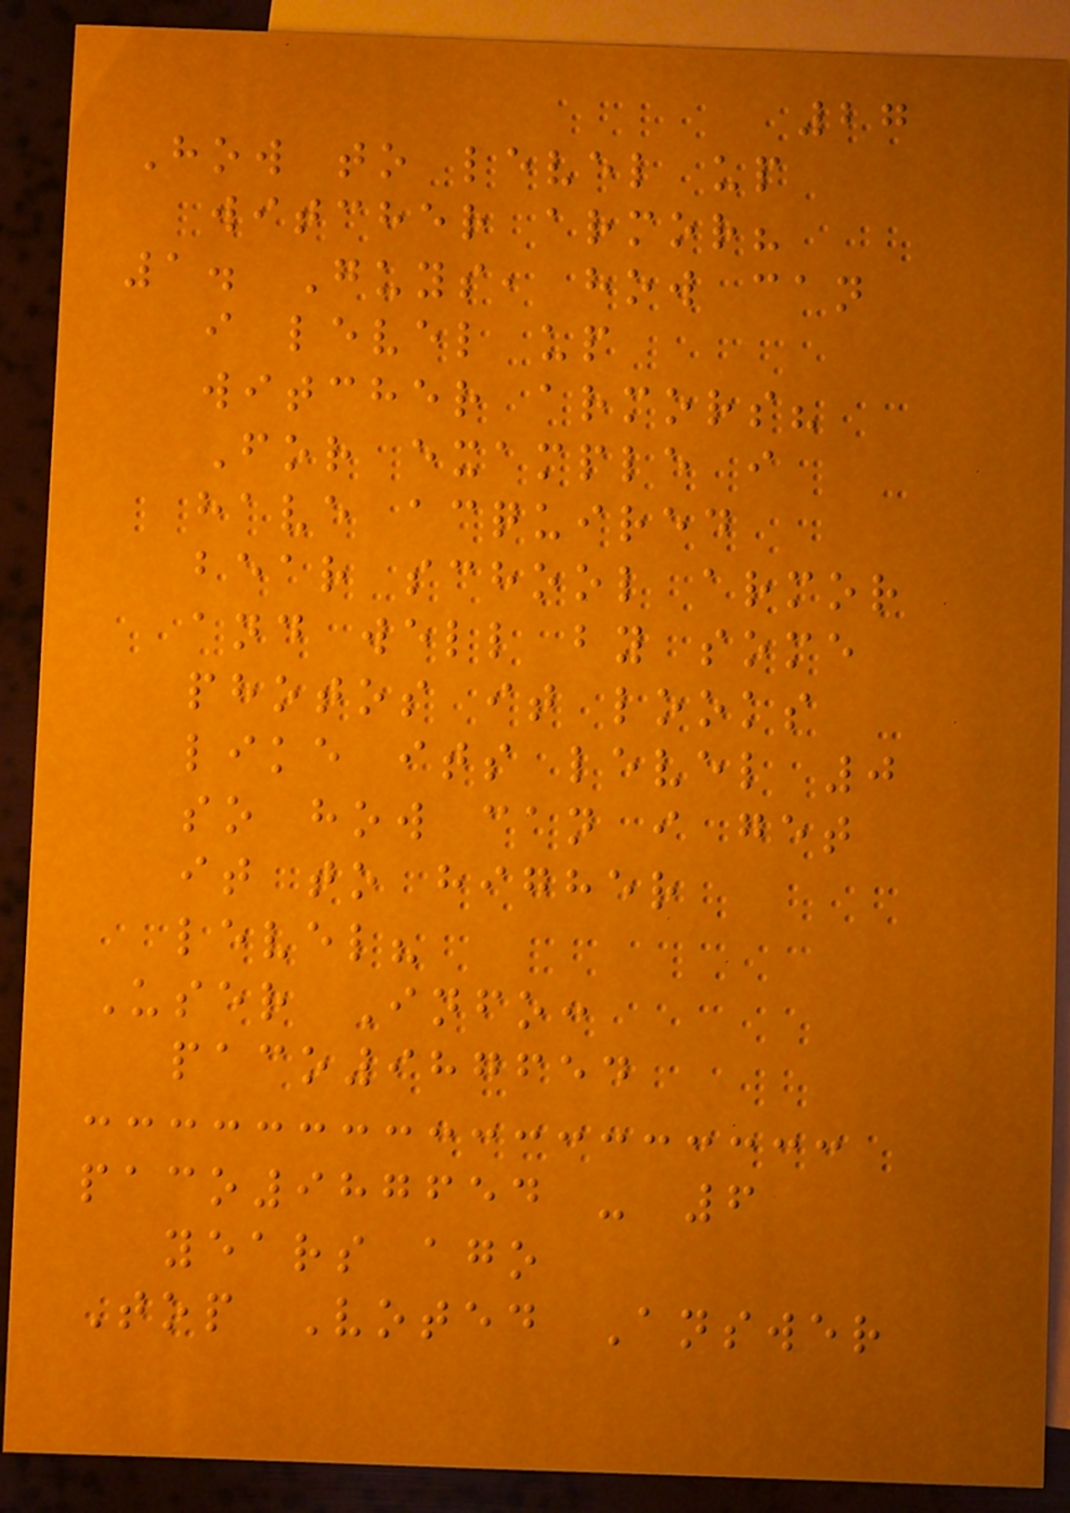27
How to level up
witcher armor?
1. Guys, how can
i level up
witcher armors?
For example i
have acquired
bear school armor
and well by some
photos it looks
like its level 0
so how can i get
it to higher
level?
User Info:
paco987654
paco987654 - 6
years ago
Top Voted Answer
